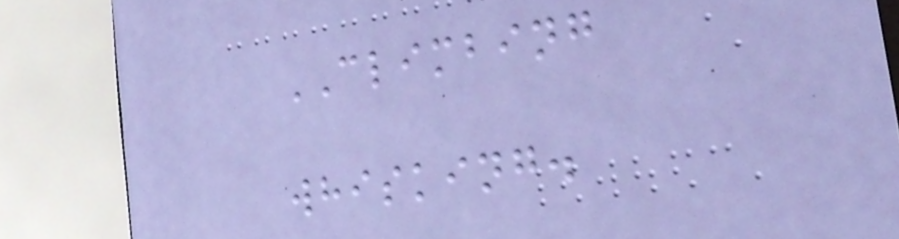CLIMBING
whisking.
